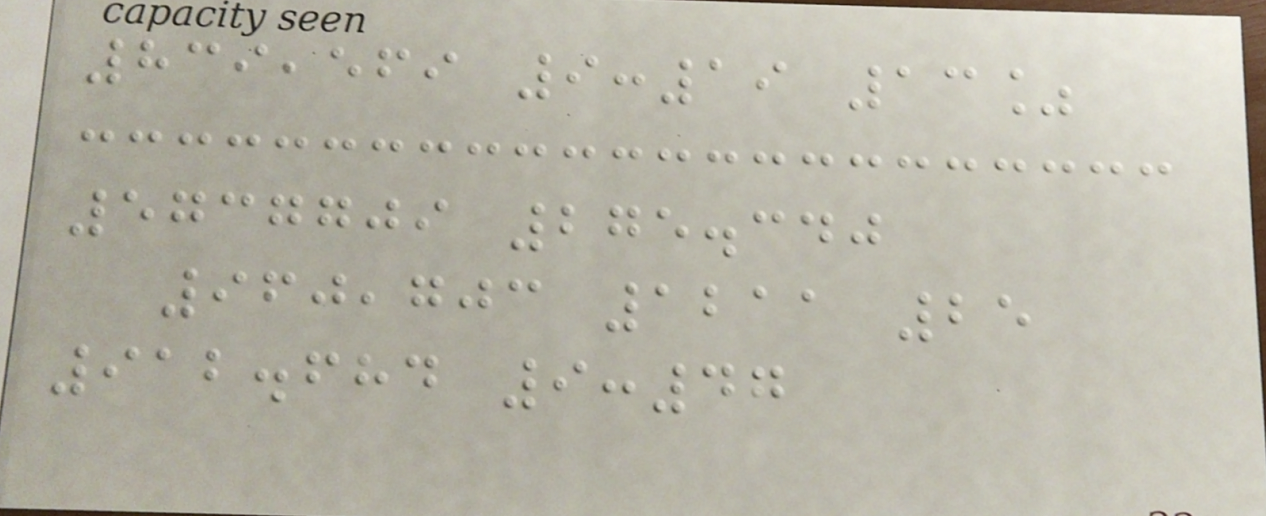839,569 9:19 13%
5737709 275.340
960,703 1211 25
912.684 9:47
